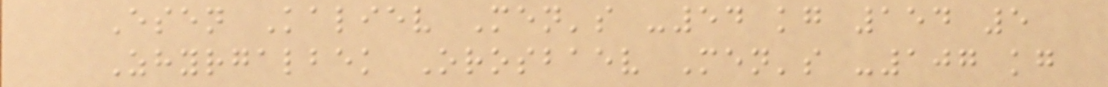Esen Kaliev Men's -54 kg 154 5
Zhyrgalbek Orosbaev Men's -107 kg
